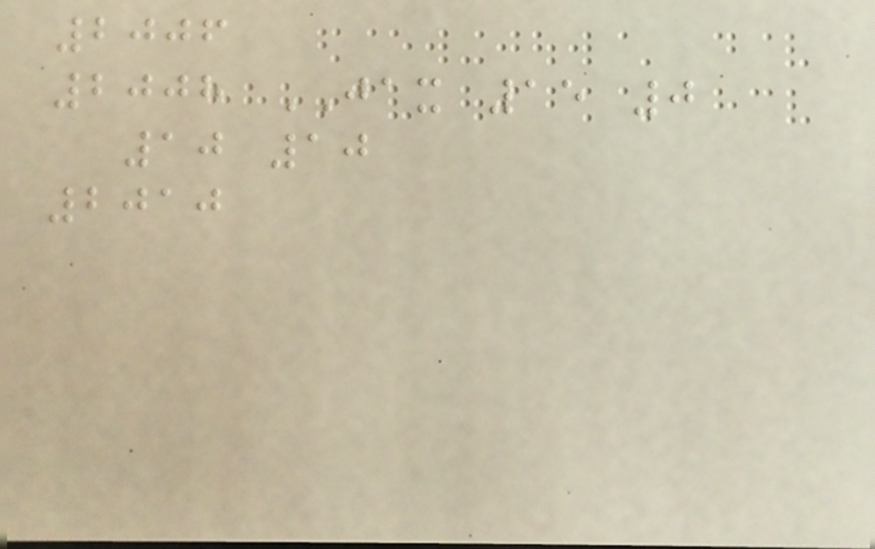2006
2008 JAX 15 0
10 10
2010
